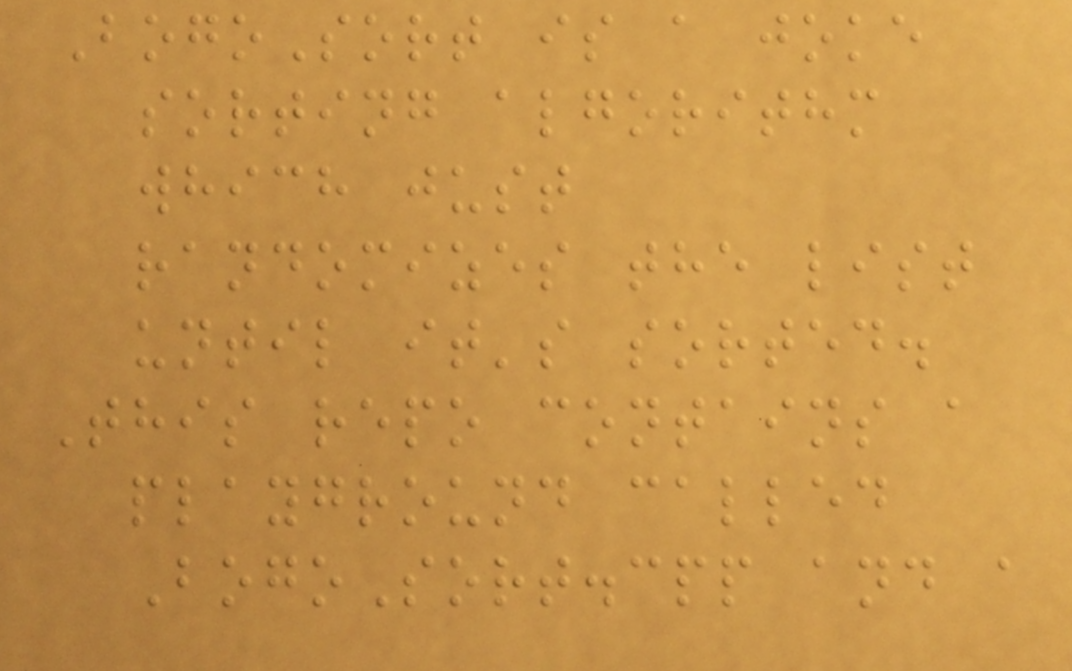BogoSort is a joke
sorting algorithm
which just
randomizes the list
until it's sorted.
This repo contains a
playground called
BogoSort.cpp and a
